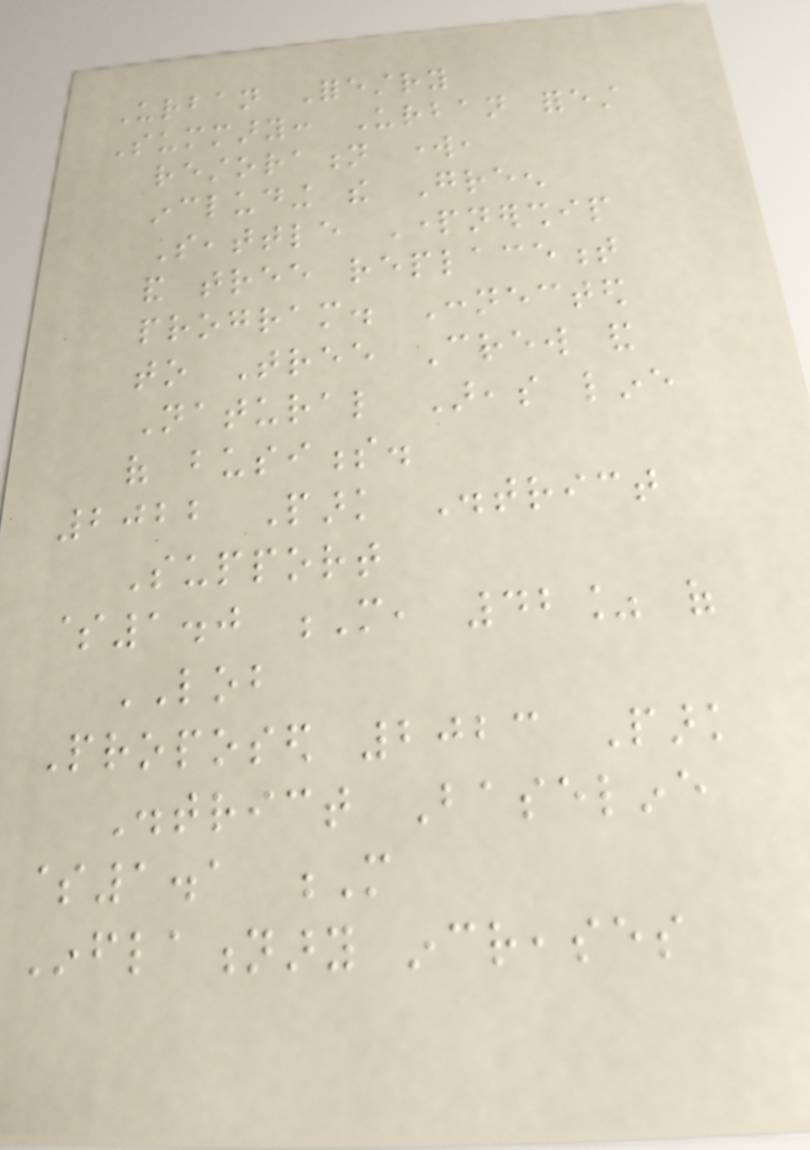Urban Forestry
Summary: Urban forest
restoration work,
including the Green
Seattle Partnership
and tree replacement
program. Connected
to Tree Crew and
Natural Areas line
of business.
2022 Park District
Support
$1.0 M, 42% of
LOB
Proposed 2023 Park
District Baseline
$1.1 M
Inflationary increases
